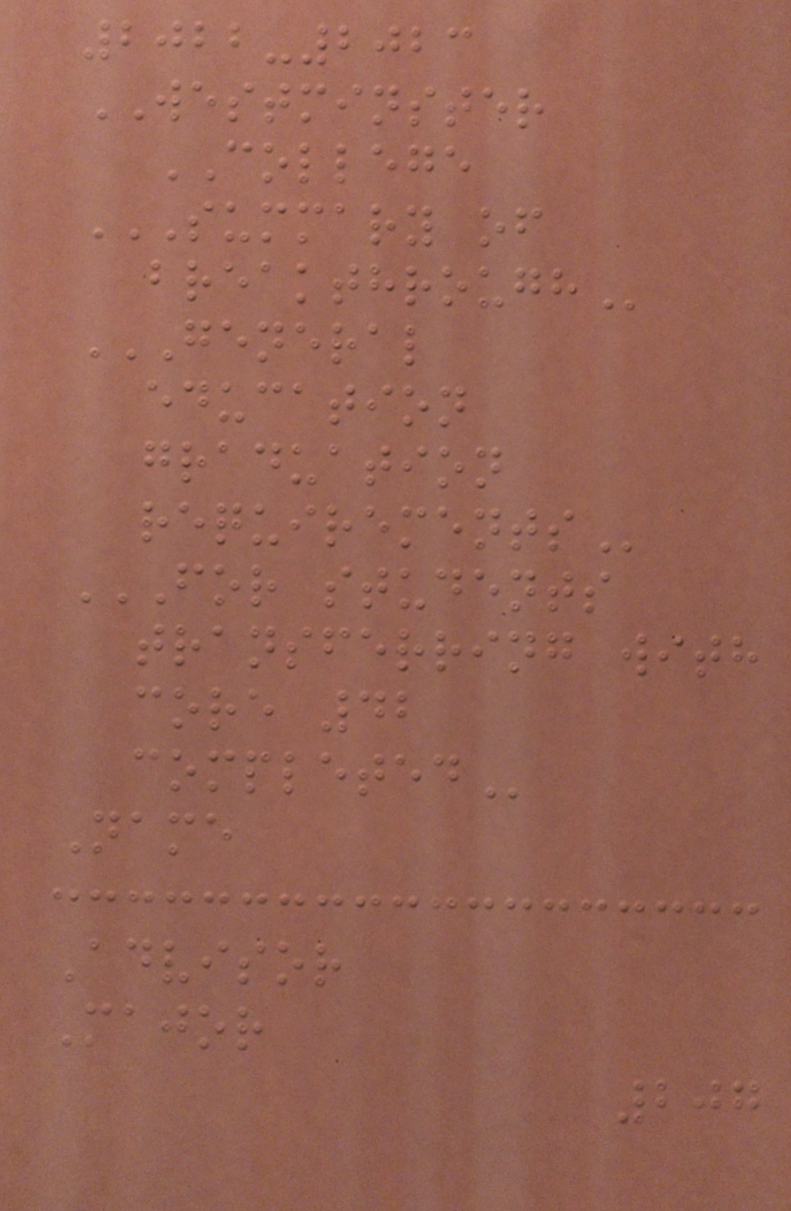2022-2023
WESTMINSTER
COLLEGE
SUMMARY OF
BREAKTHROUGH
GENERAL
EDUCATION
GRADUATION
REQUIREMENTS
FOR STUDENTS
TRANSFERRING WITH
CORE 42
COMPLETED
Name
Advisor
Major
207
